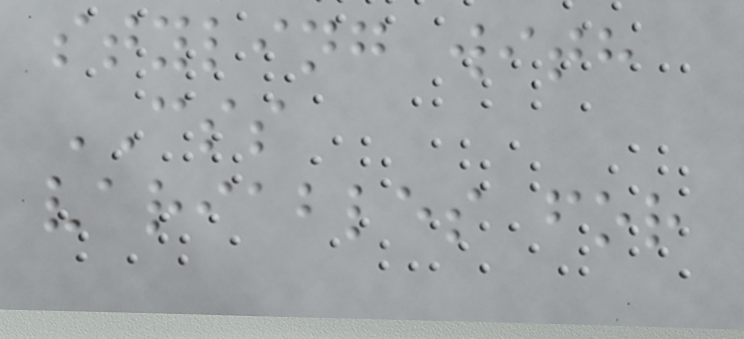styling with
CSS
variables for
